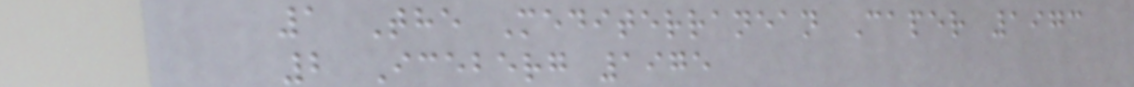1 The Mediterranean Caper 1973
2 Iceberg 1975
